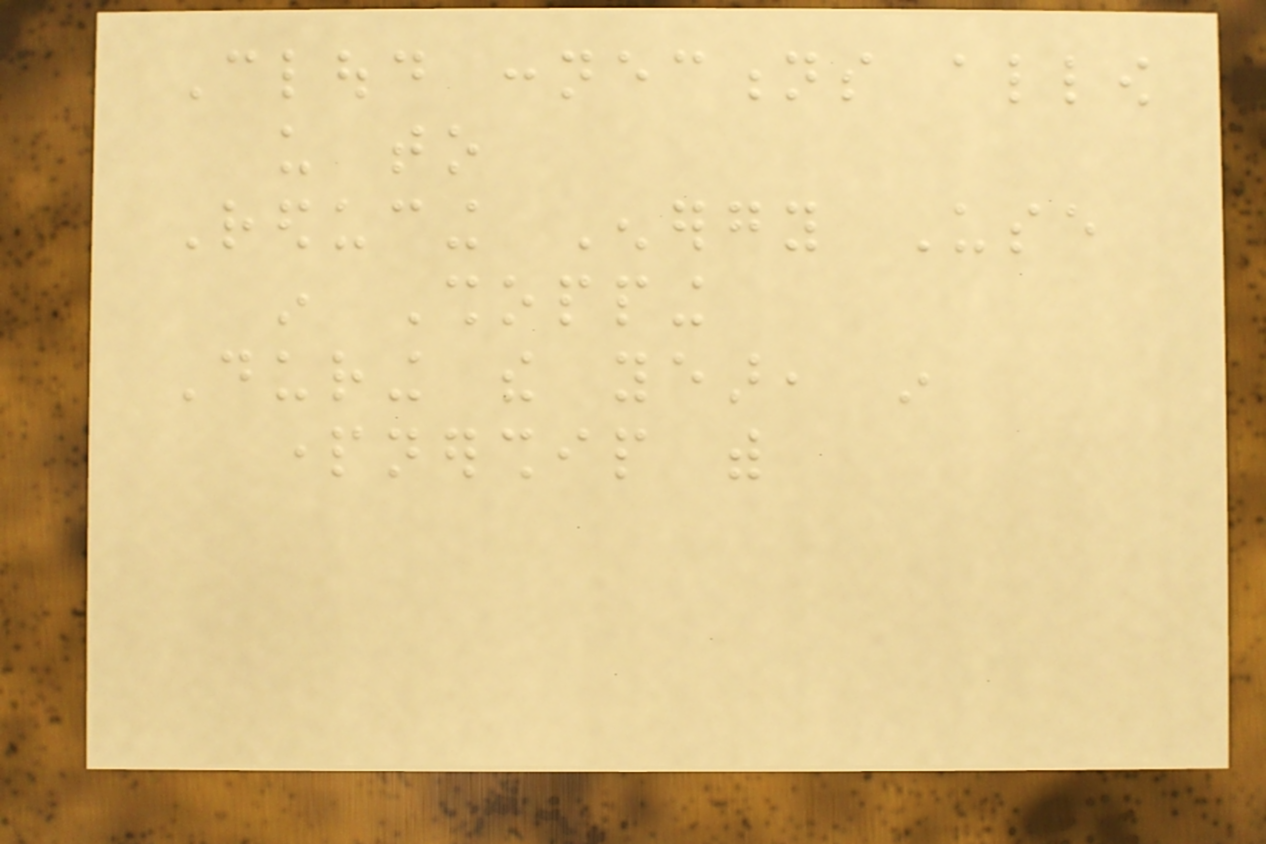Cloud connections allow
us to
Reducing Energy Use
in Shopping
During the year, in
partnership with
